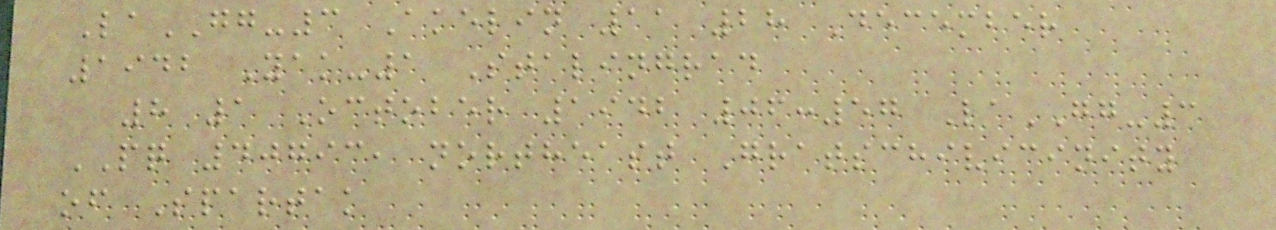LaGG-3 Akelin 11 28 December
1942 Yak-1 Stalingrad
8 1 October 1942 06:57 LaGG-3
PQ 40793, northeast Gratschivicinity
of Spartak
